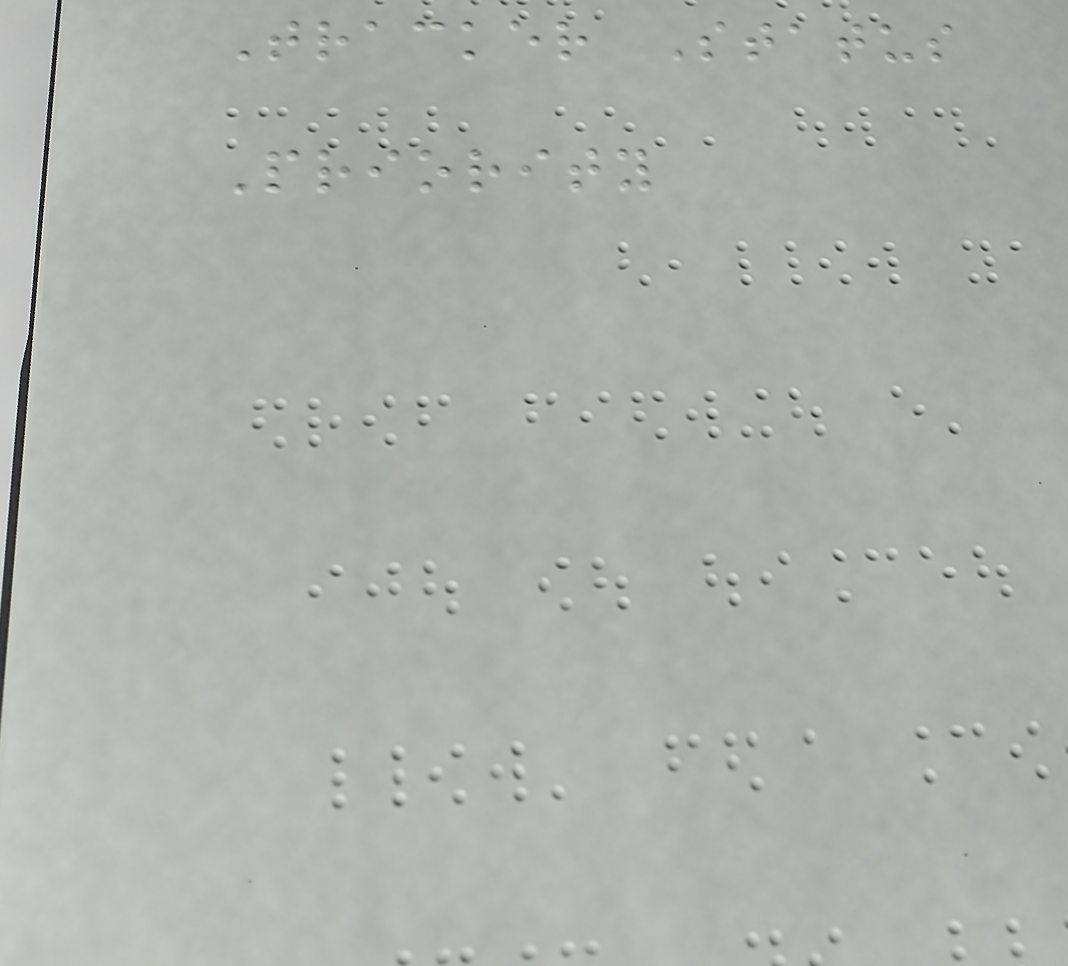Tracker Status
Priority
